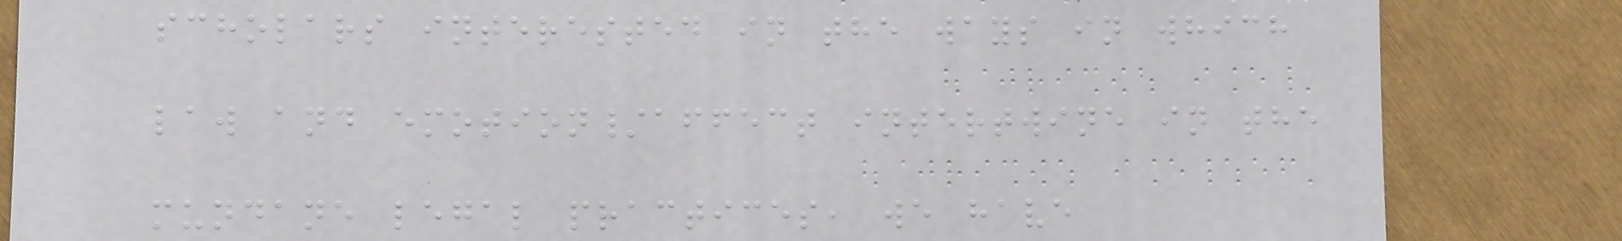scholars interested in the ways in which
law and emotion/affect intertwine in the
mundane legal practices, we have
